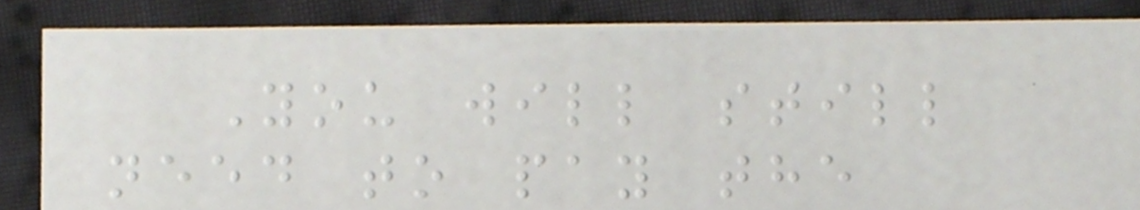You will still
need to pay the
